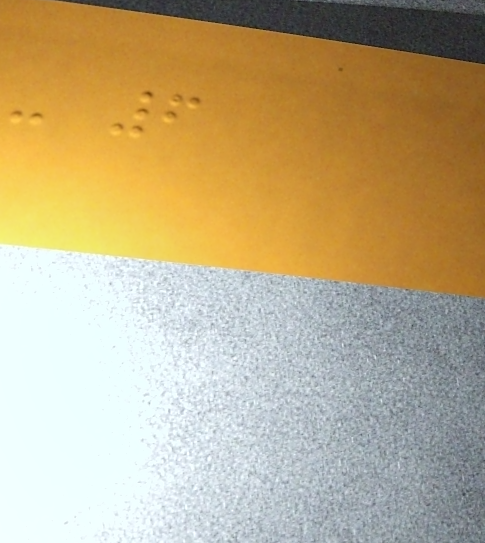- 6
